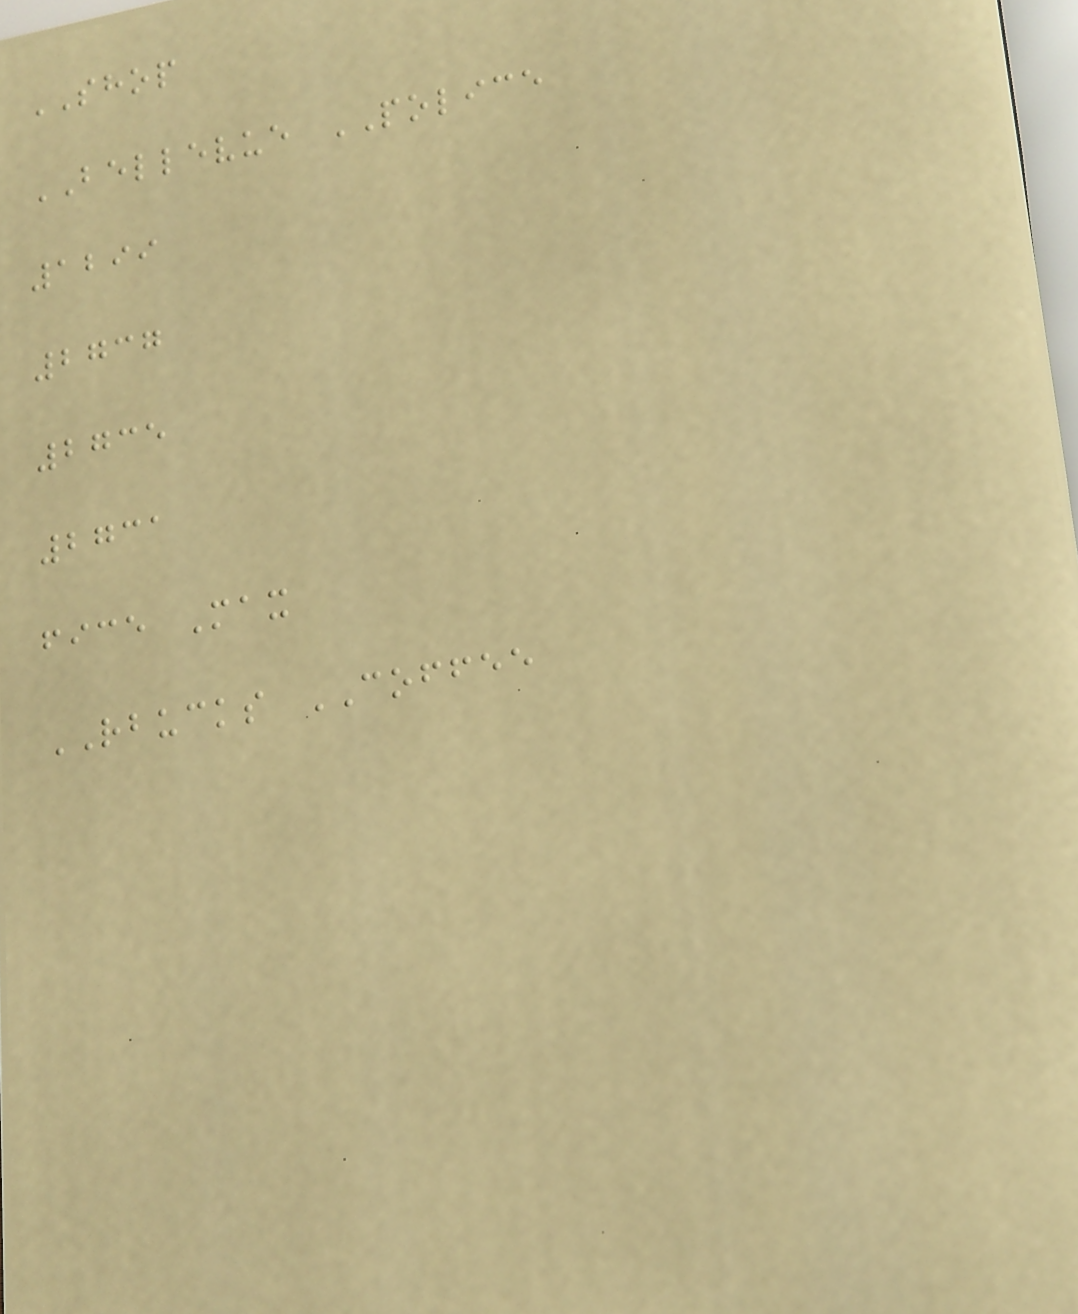SHOP
BELLEVUE POLICE
1299
2737
2735
2731
fice Max
RBUCKS COFFEE
